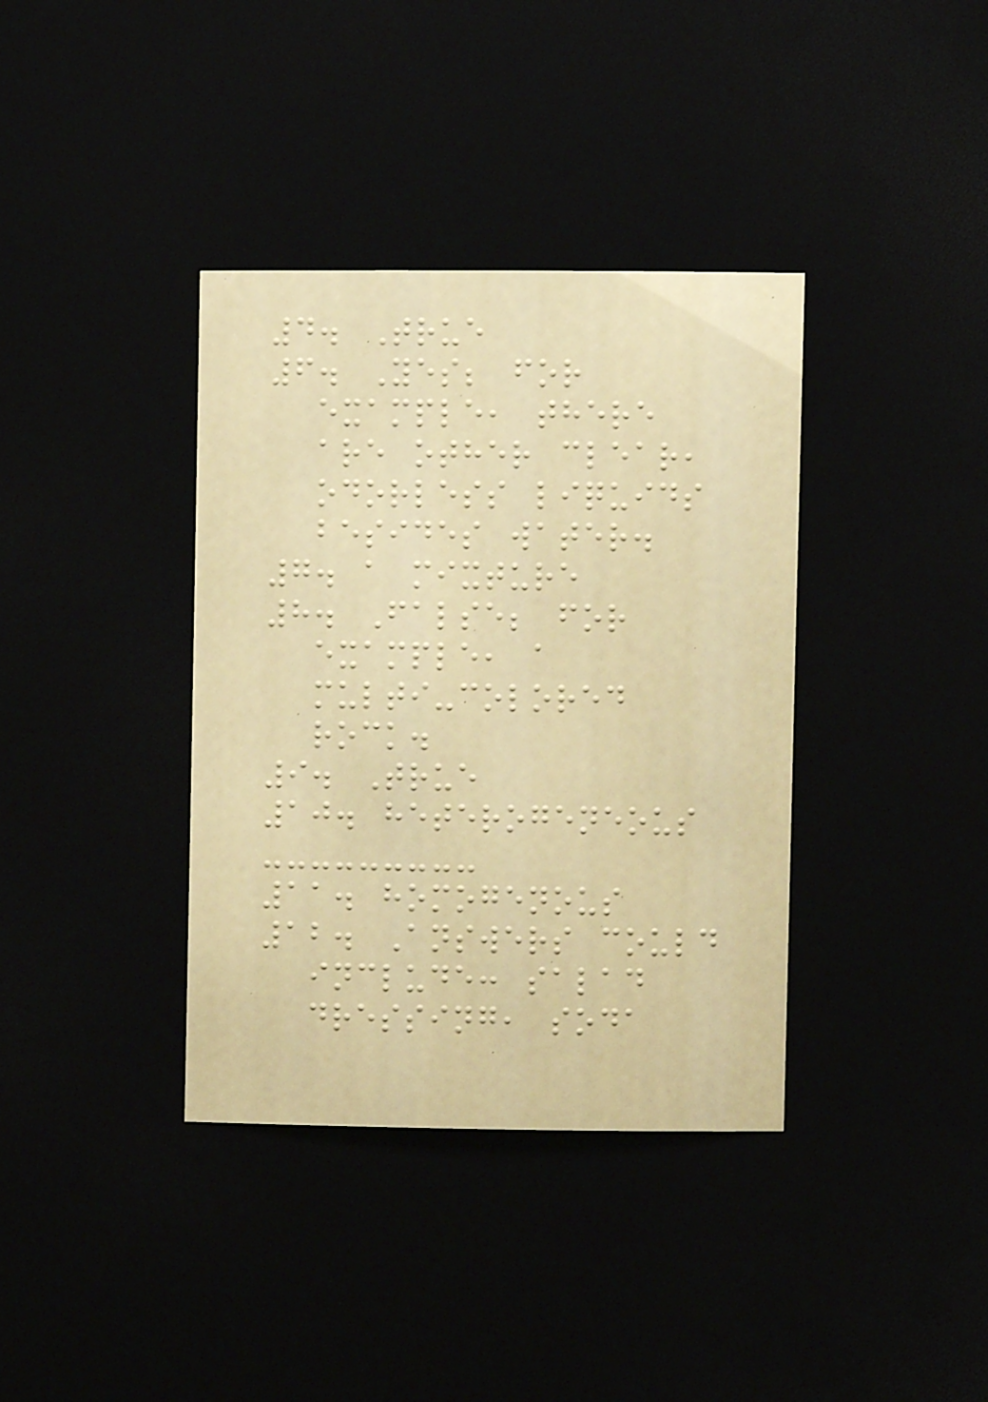4. True
6. Yes; for
example, there
are other clear,
odorless liquids
besides water.
7. a mixture
8. False; for
example, a
multi-colored
rock.
9. True
10. heterogeneous
11. homogenous
12. Answers could
include: salad
dressing, soda
